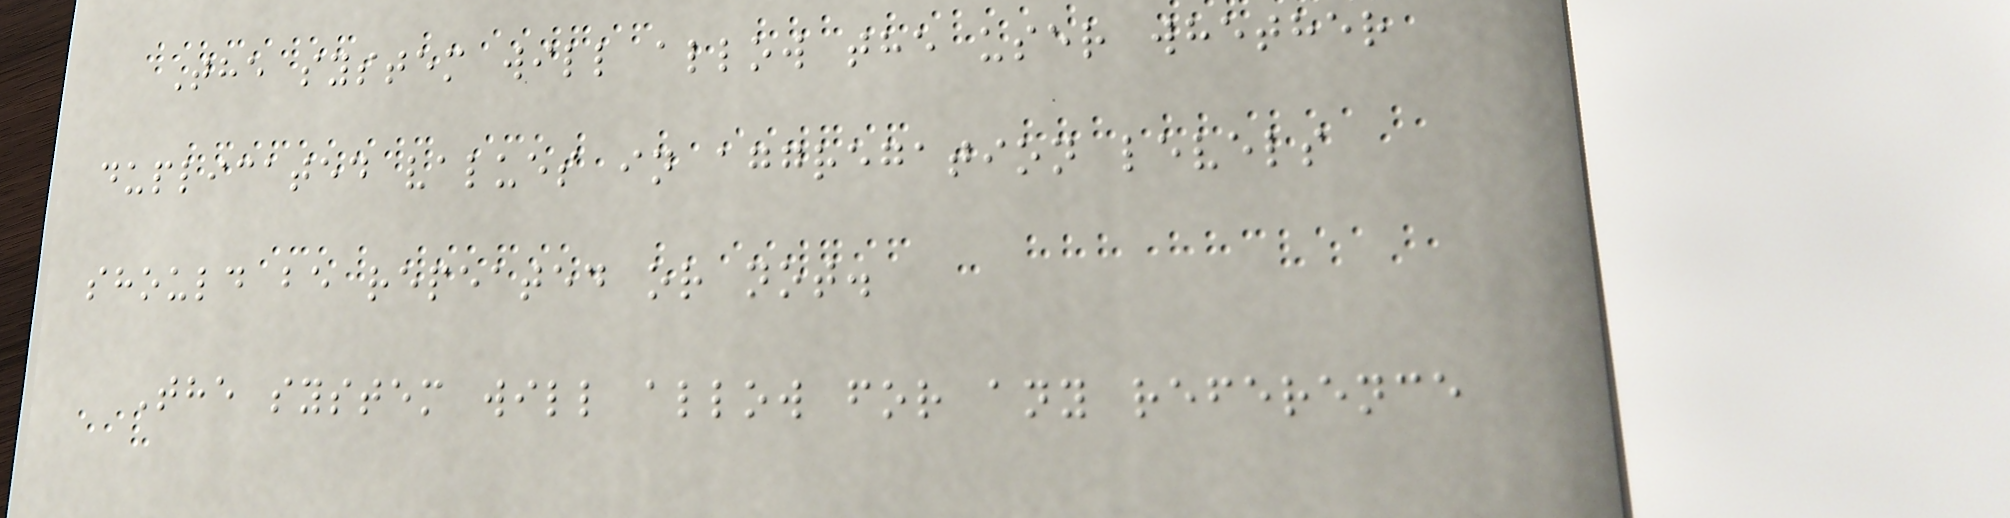The system will allow the user whether
duplicated values in aggregation levels
should be repeated or not.
The system will allow for any reference
